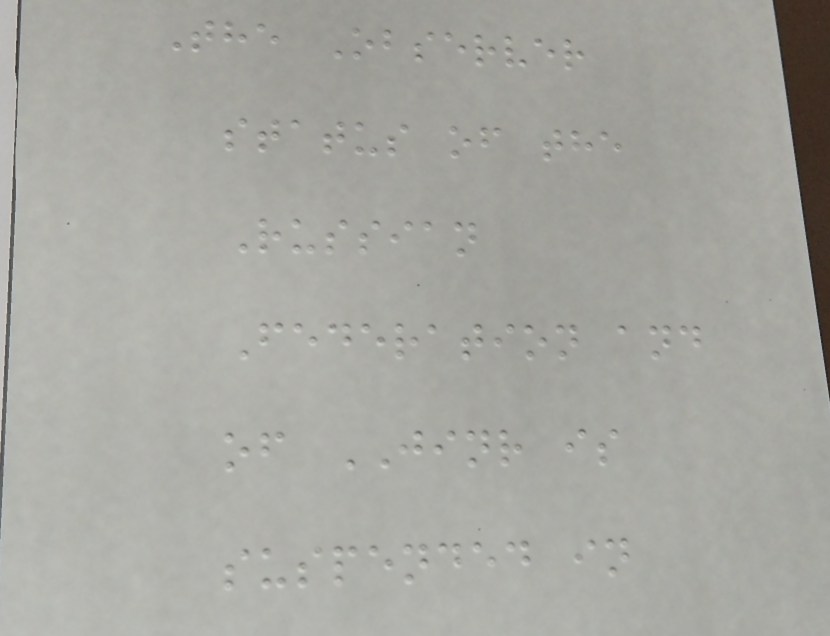The Observer
status of the
Russian
Federation and
of JINR is
suspended in
